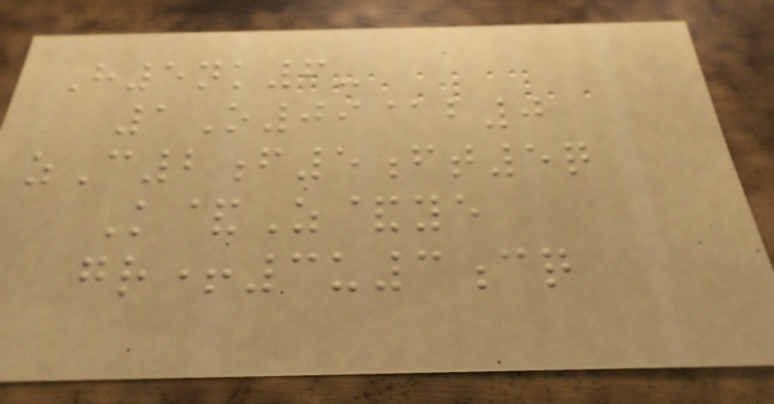H5nk6-
1O09@b0
zC2f5ft5q
K&Z&ye
gr+3u3cq
